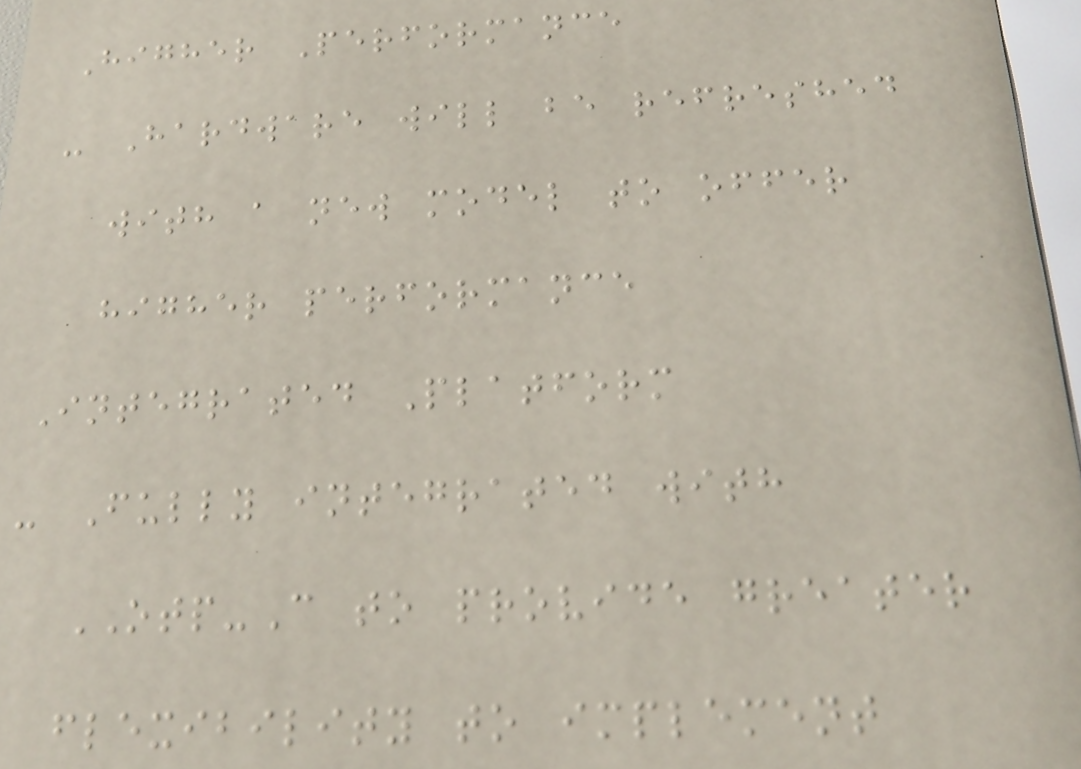Higher Performance
- Hardware will be refreshed
with a new model to offer
higher performance
Integrated Platform
- Fully integrated with
OTP-C to provide greater
flexibility to implement
